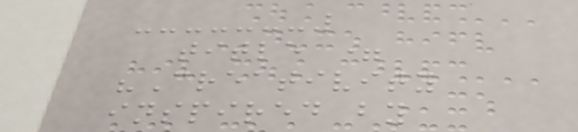title =
"Creativity
inspired by
